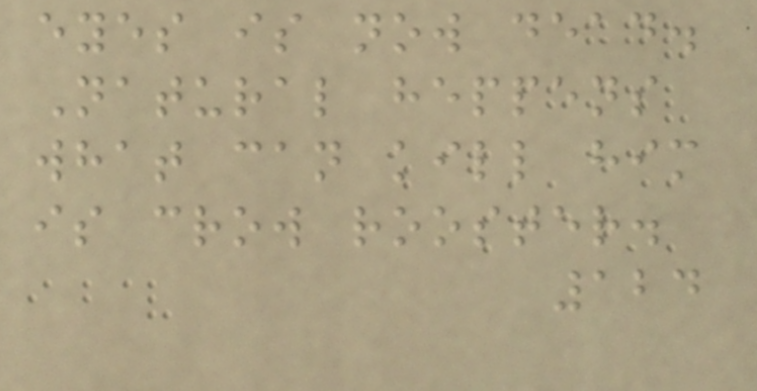eyes is now dead.
Natural heppens
what can kill him
is crow rooster.
124
